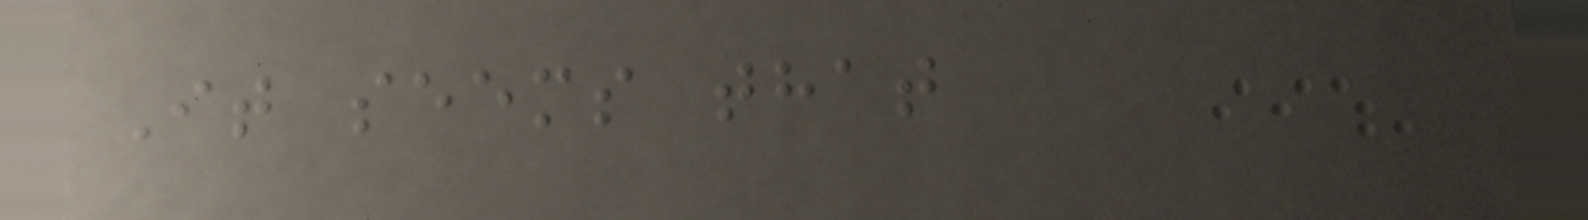It seems that
